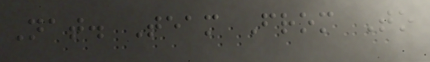Nat. Team From To
